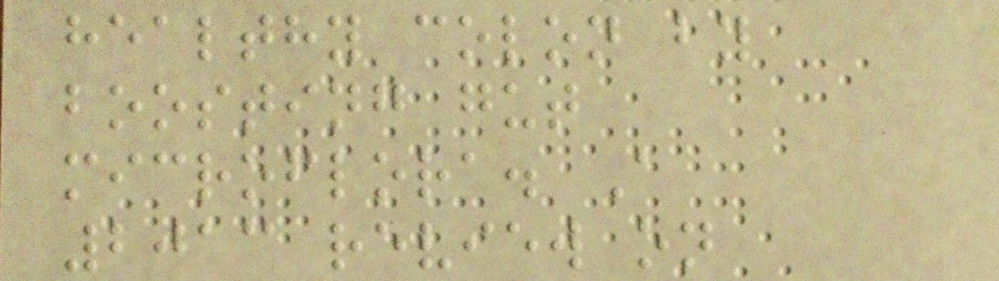healthy colon by
boosting gut
microflora. A
2013 review on
